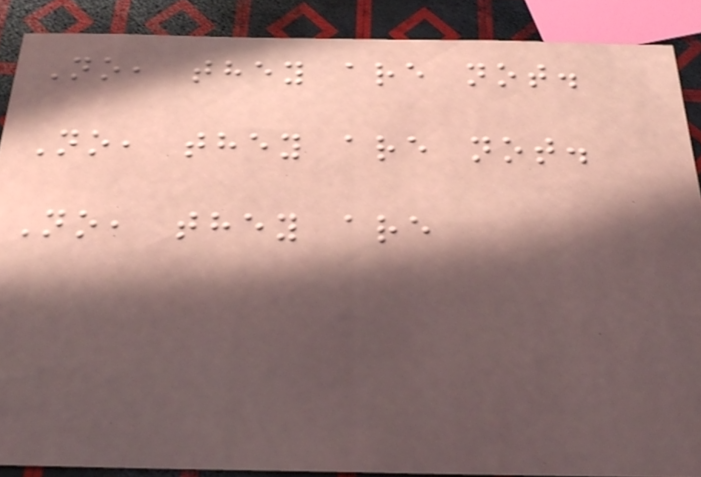No, they are not.
No, they are not.
No, they are
